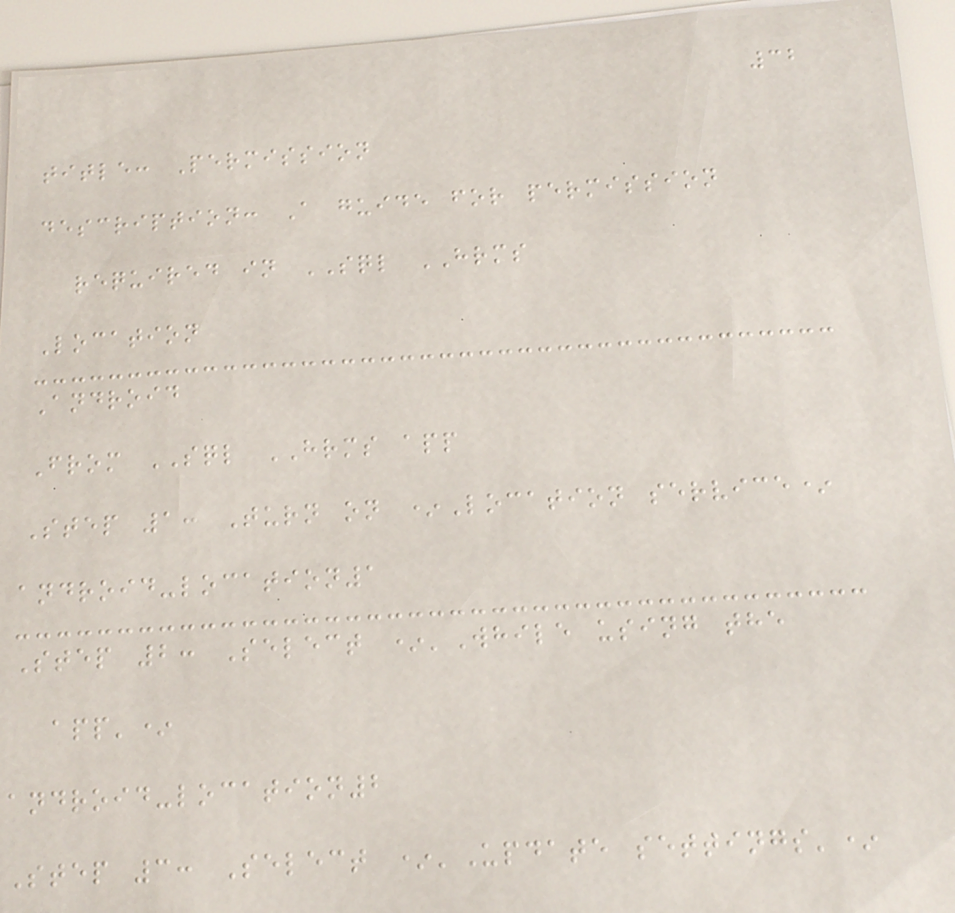32
title: Permission
description: A guide for permission
required in SQL HRMS
Location
Android
From SQL HRMS app
Step 1: Turn on *Location service*
android-location1
Step 2: Select *'While using the
app'*
android-location2
Step 3: Select *'Update settings'*
